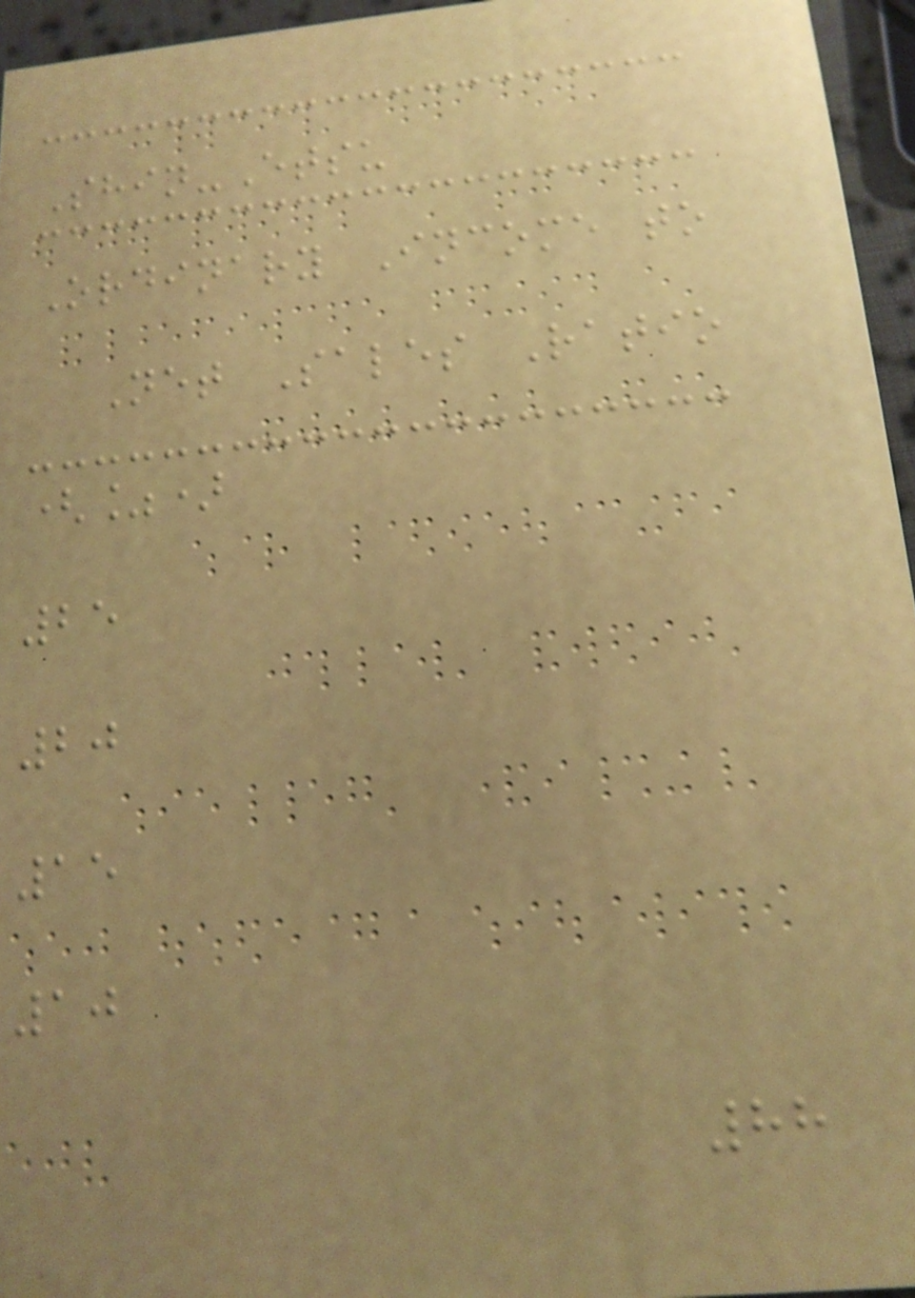Shin-Etsu
Ordinary Income to
Net Sales Ratio
(%)
25
20
15
10
88
